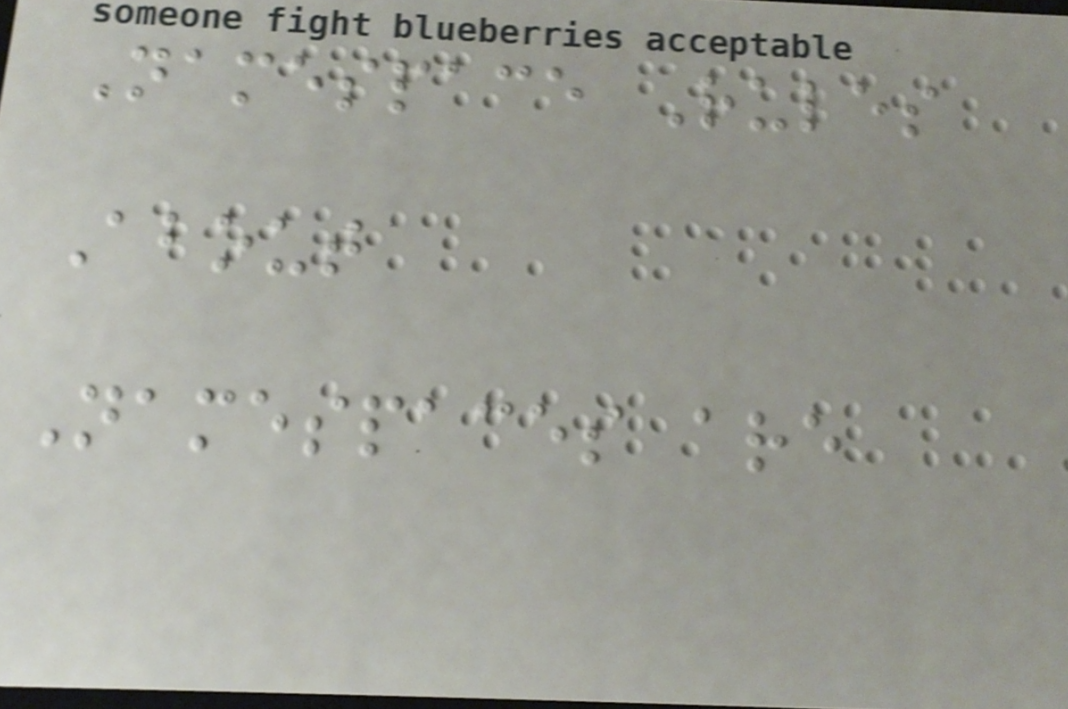Namespace Rules
About
Namespaces are
